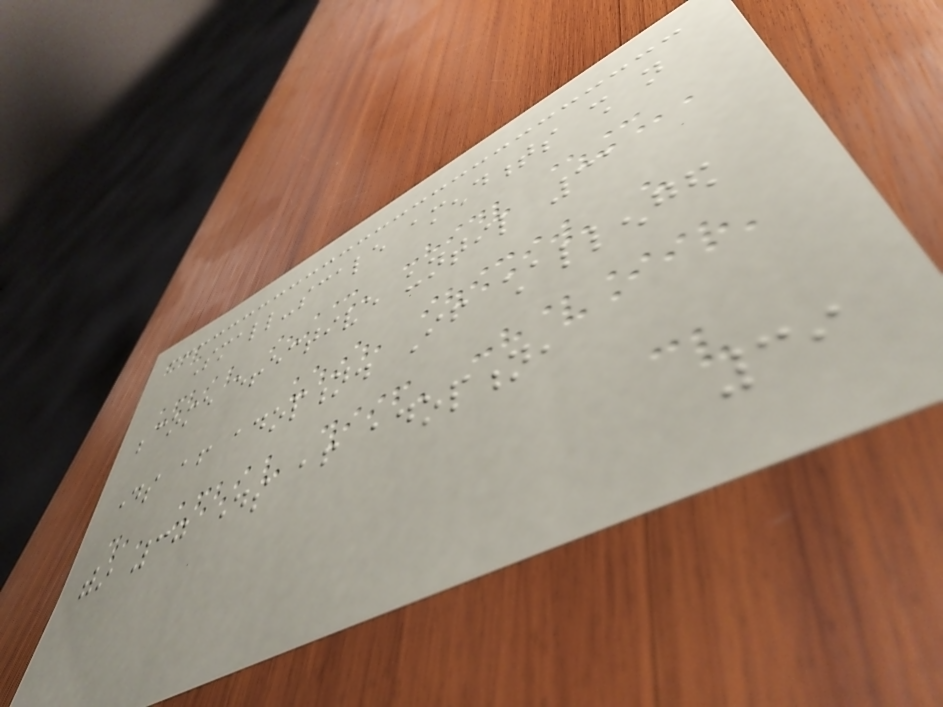Small-scale amendments shall not
become effective until 31
days after adoption. If challenged
within 30 days after adoption,
39
